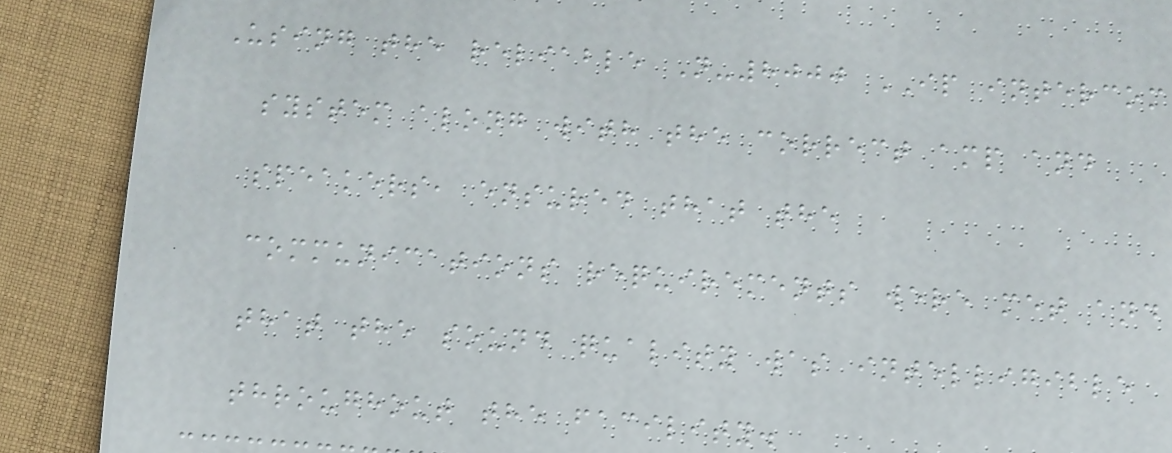Using the reliable N-8000 IP intercom
system along with the correct amp and
speakers, ensured that the
communications requirements were met and
that the sound quality was intelligible
throughout the facility.
